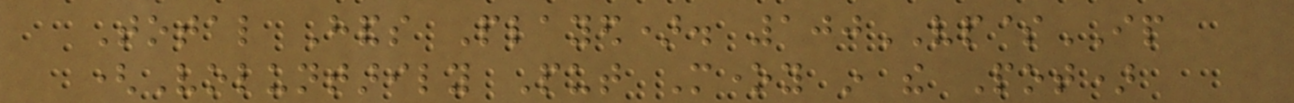Total Hands Played). 100VP$IP
(Voluntarily Put Money in the Pot)
